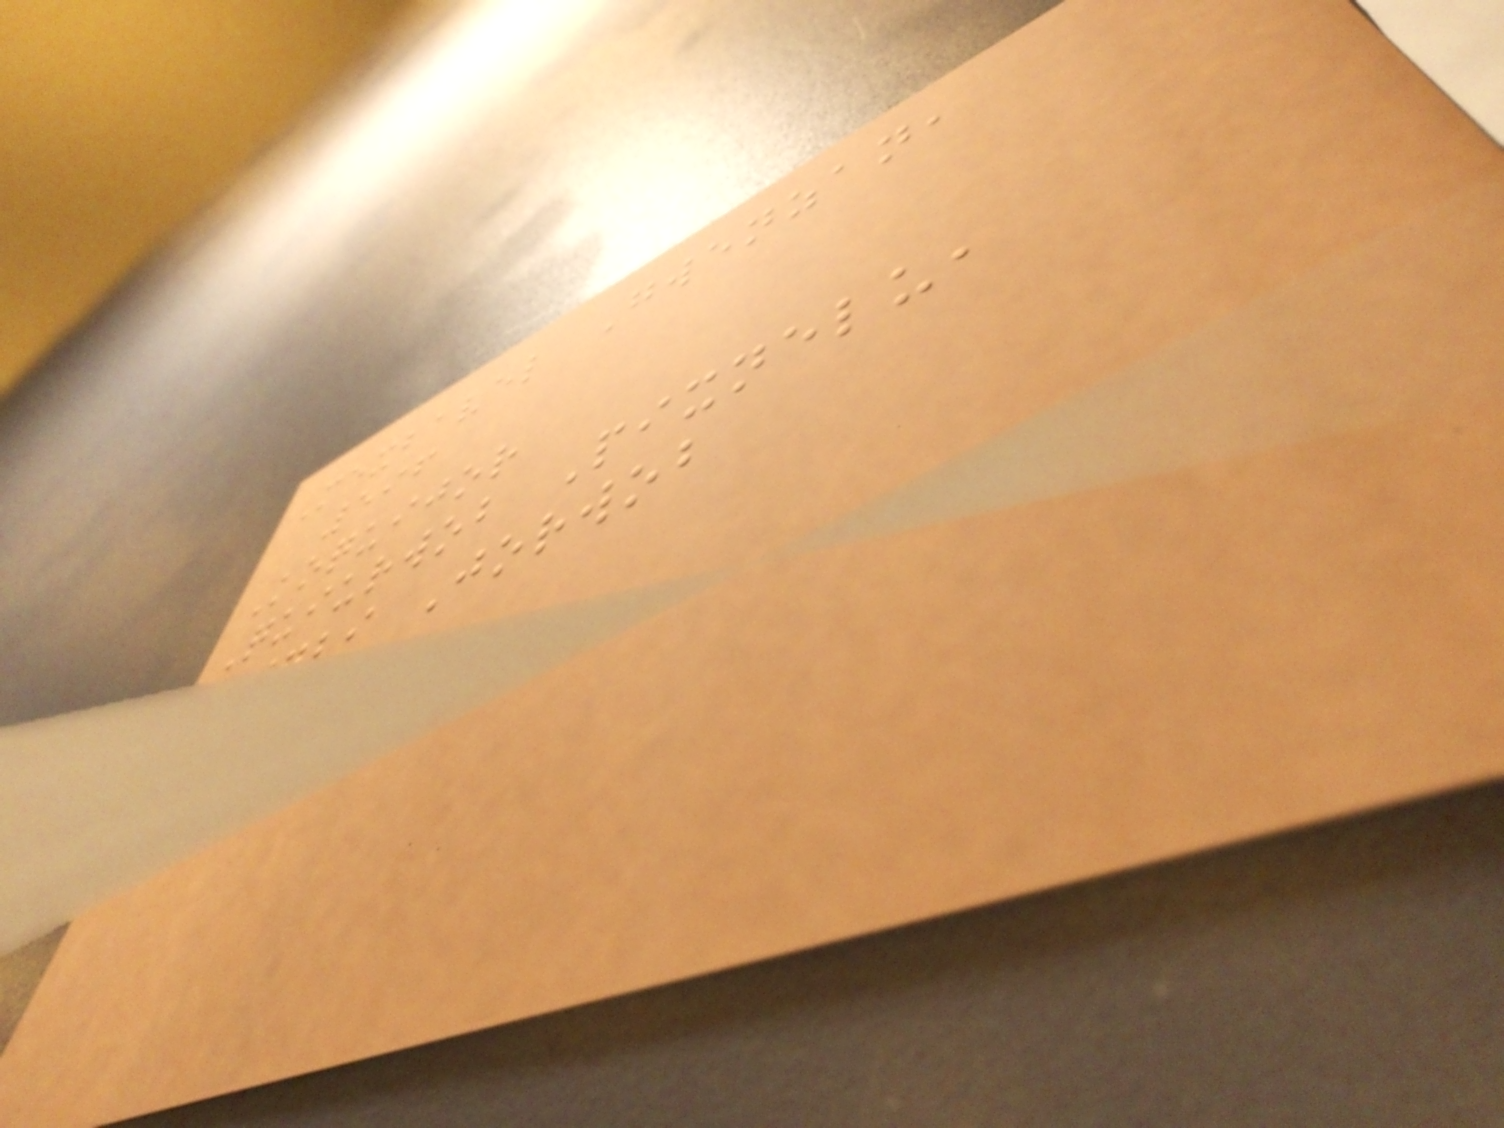Mexbavel Gwenzan,
596
Koquijor
Quiurwob Pixnelu,
729 Jorwob
